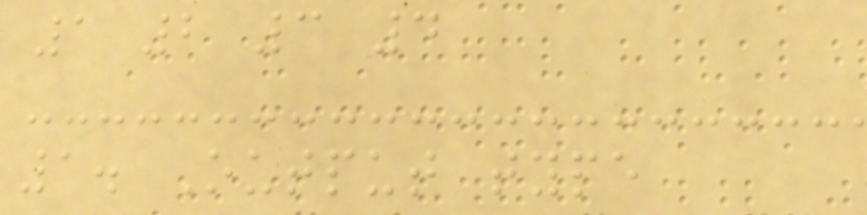1 2 3 4
1. Output type
